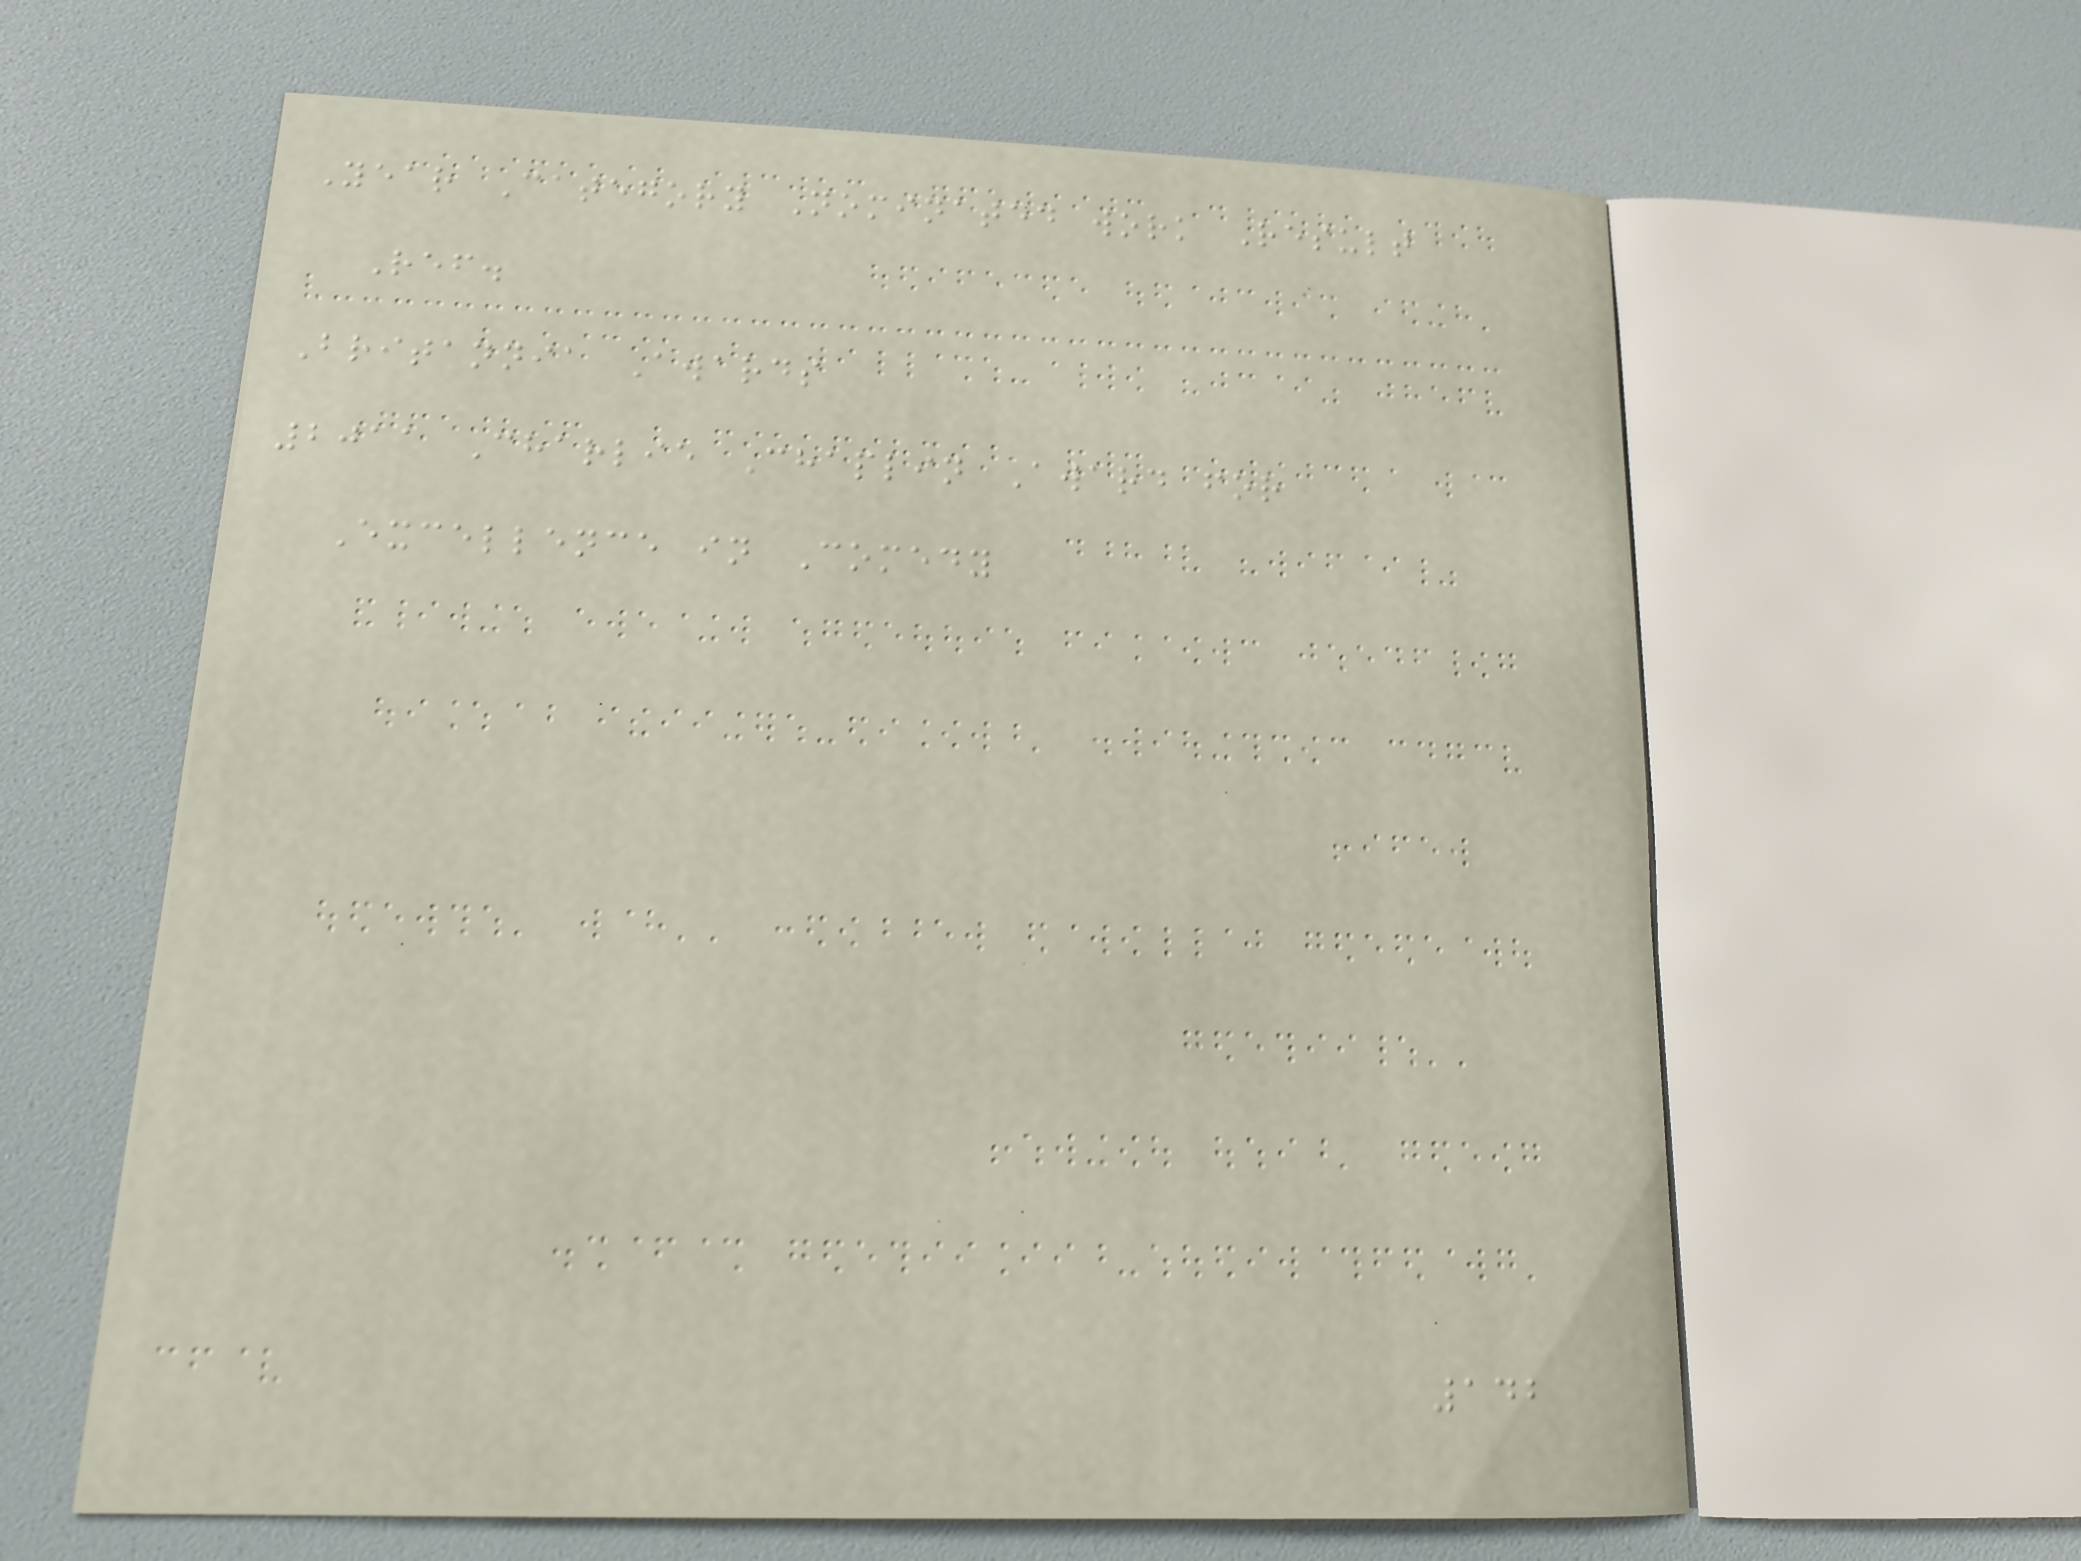Year Category Nominated work Result
Ref.
Britannia Awards
2011 Charlie Chaplin Award for
Excellence in Comedy
142
